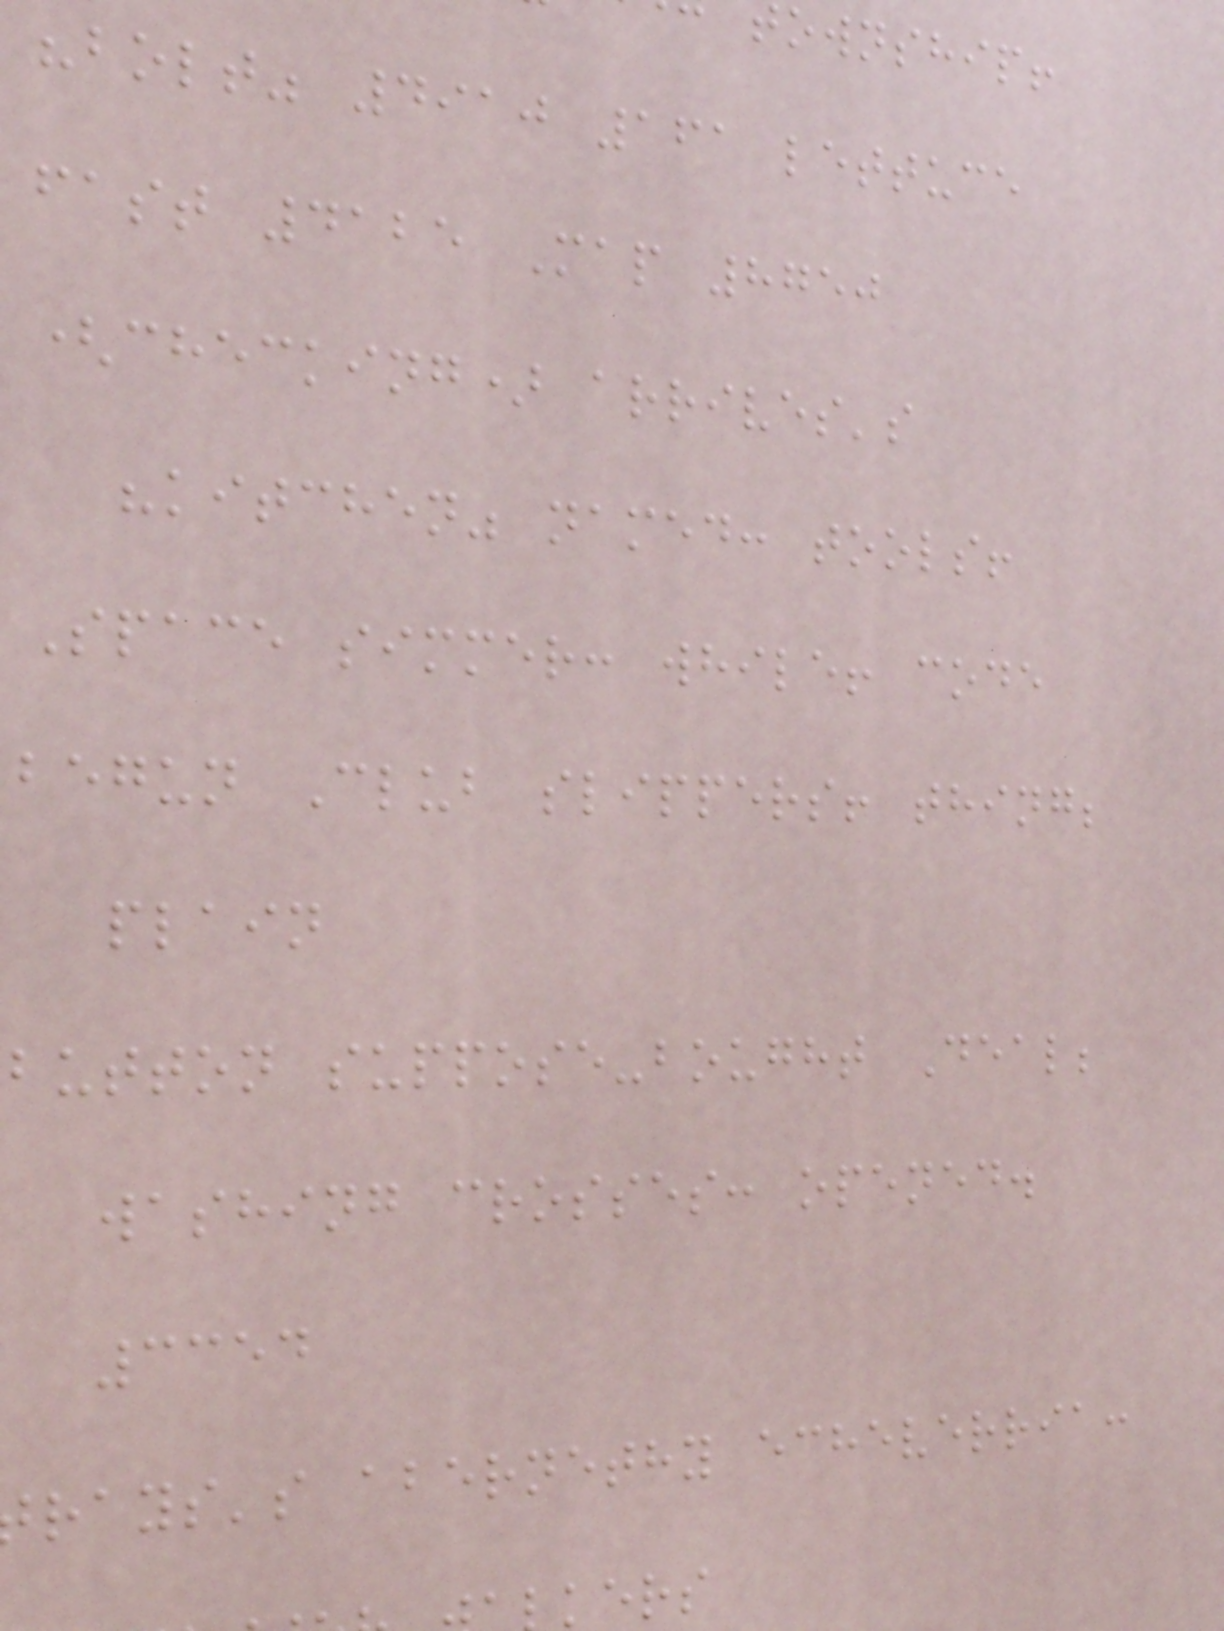ownship!
"bolt" 4910 161 lettuce
fast 4125 Map 8750
(checking) arrives's
"kitchen" named: tools!
Space simmer: while! code
begun Club slippers! thing;
plain
button suppose-bought Deal;
washing crosses: opened.
3354
rays's abernethy echeverria:
kers
